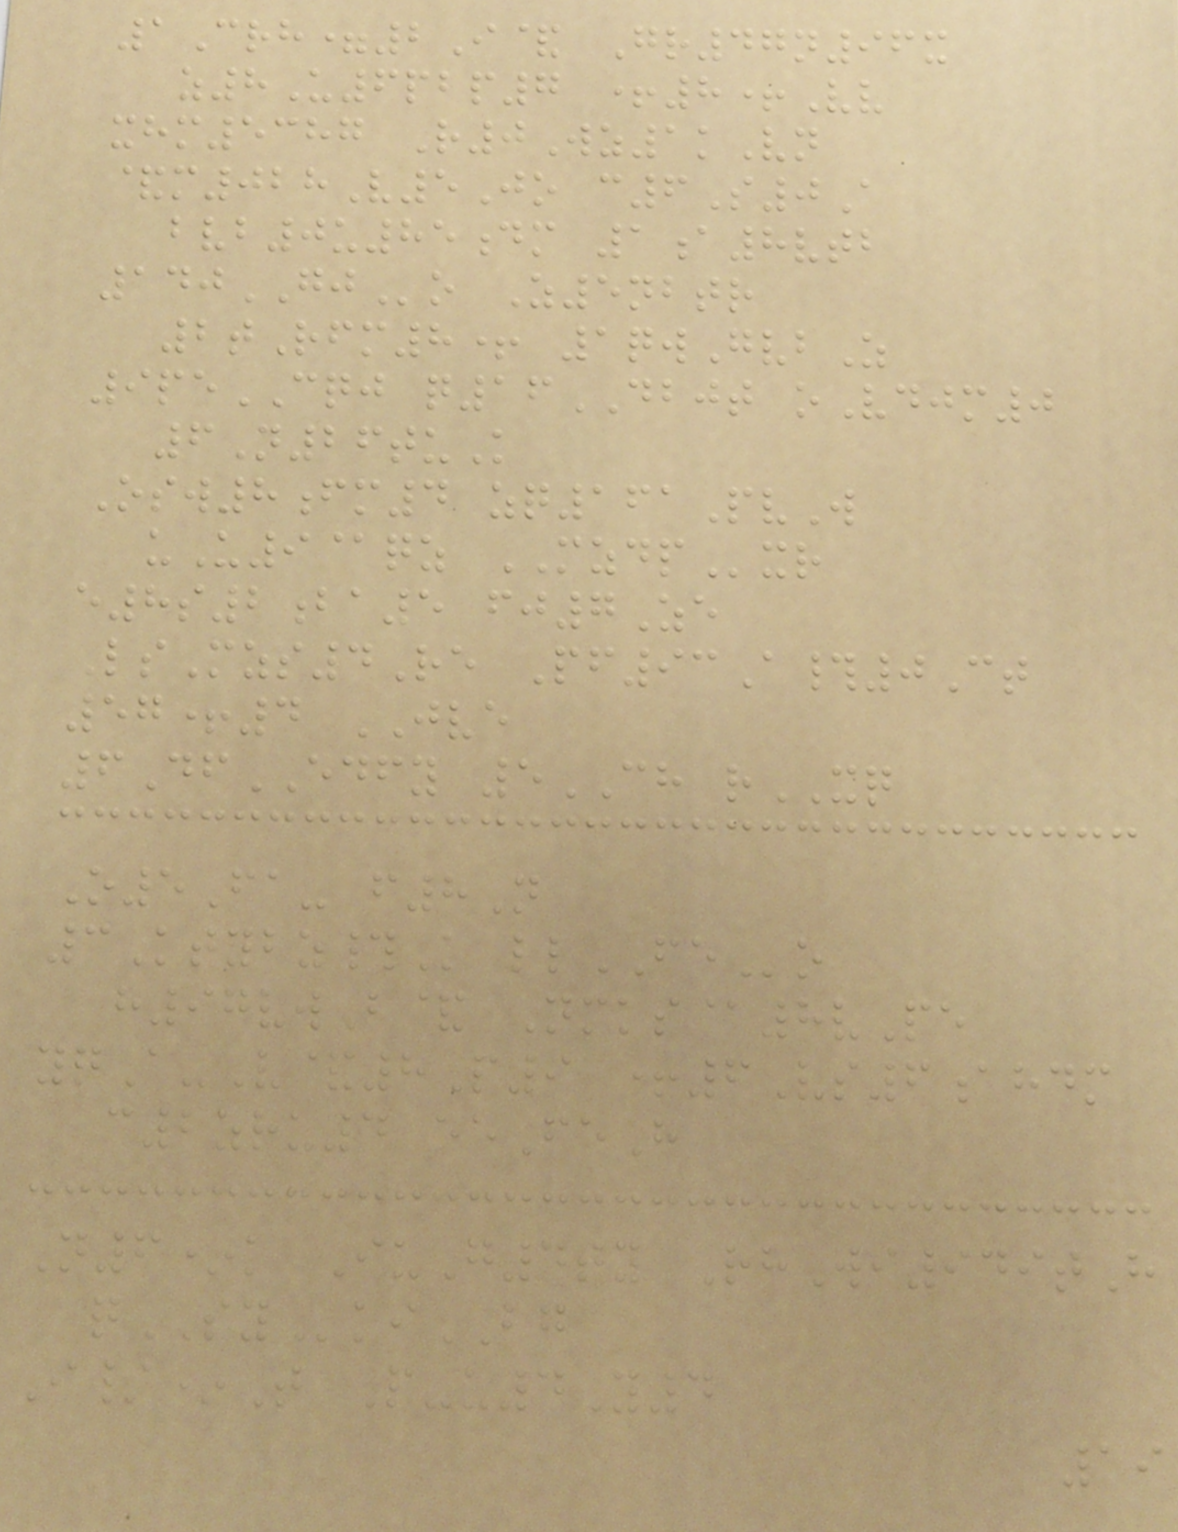1Crh=2I& Gr47n96x
z8U6pbp7 +8+Vv
xhm5387 R0Wz1kVn
&m028V5Jo c6S0A
bvb0u85dm 1a8vtb
140GJo Z5nbtr
2tRfm8+ 1qwGvbZ
9peCQJ q16DBJT oVdjm0
6N26tuK
Osw8fm4 zq161PvW
uU9@qz MZDPxr
e8s2ba5 fj7Ze
LsMzs4Re Pf93A#0Ct
57+4 JVE
6DfEDFY 5CH rXQ
O5Fa- f8N
3Ktybz#K llFEo
h97vwB& Nmks@8vPe
yqA-V&8P9 +6Vs6ahdm
c2zru4 eeFeH
N6*k IuG4ty RhWi949tH
qSYkiBG
I/*T P-u4Y4
19
